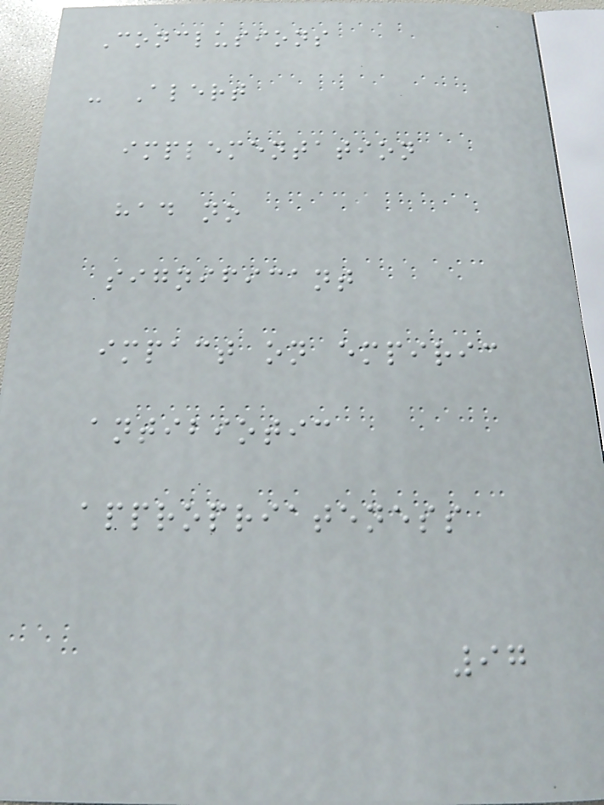Conclusions
- Alert
implementation
had no
significant
impact on empiric
antibiotic
appropriateness
97
